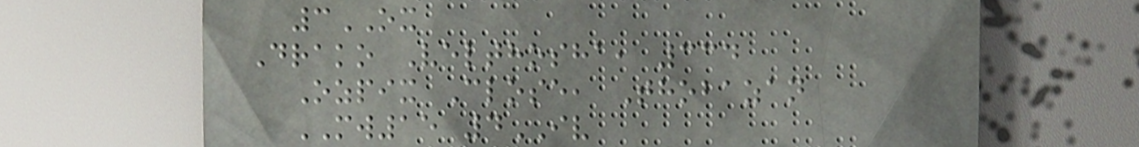3OX
Drako Velthosha, 334
Ozpix Close, Thobazan
MW15 4IV
